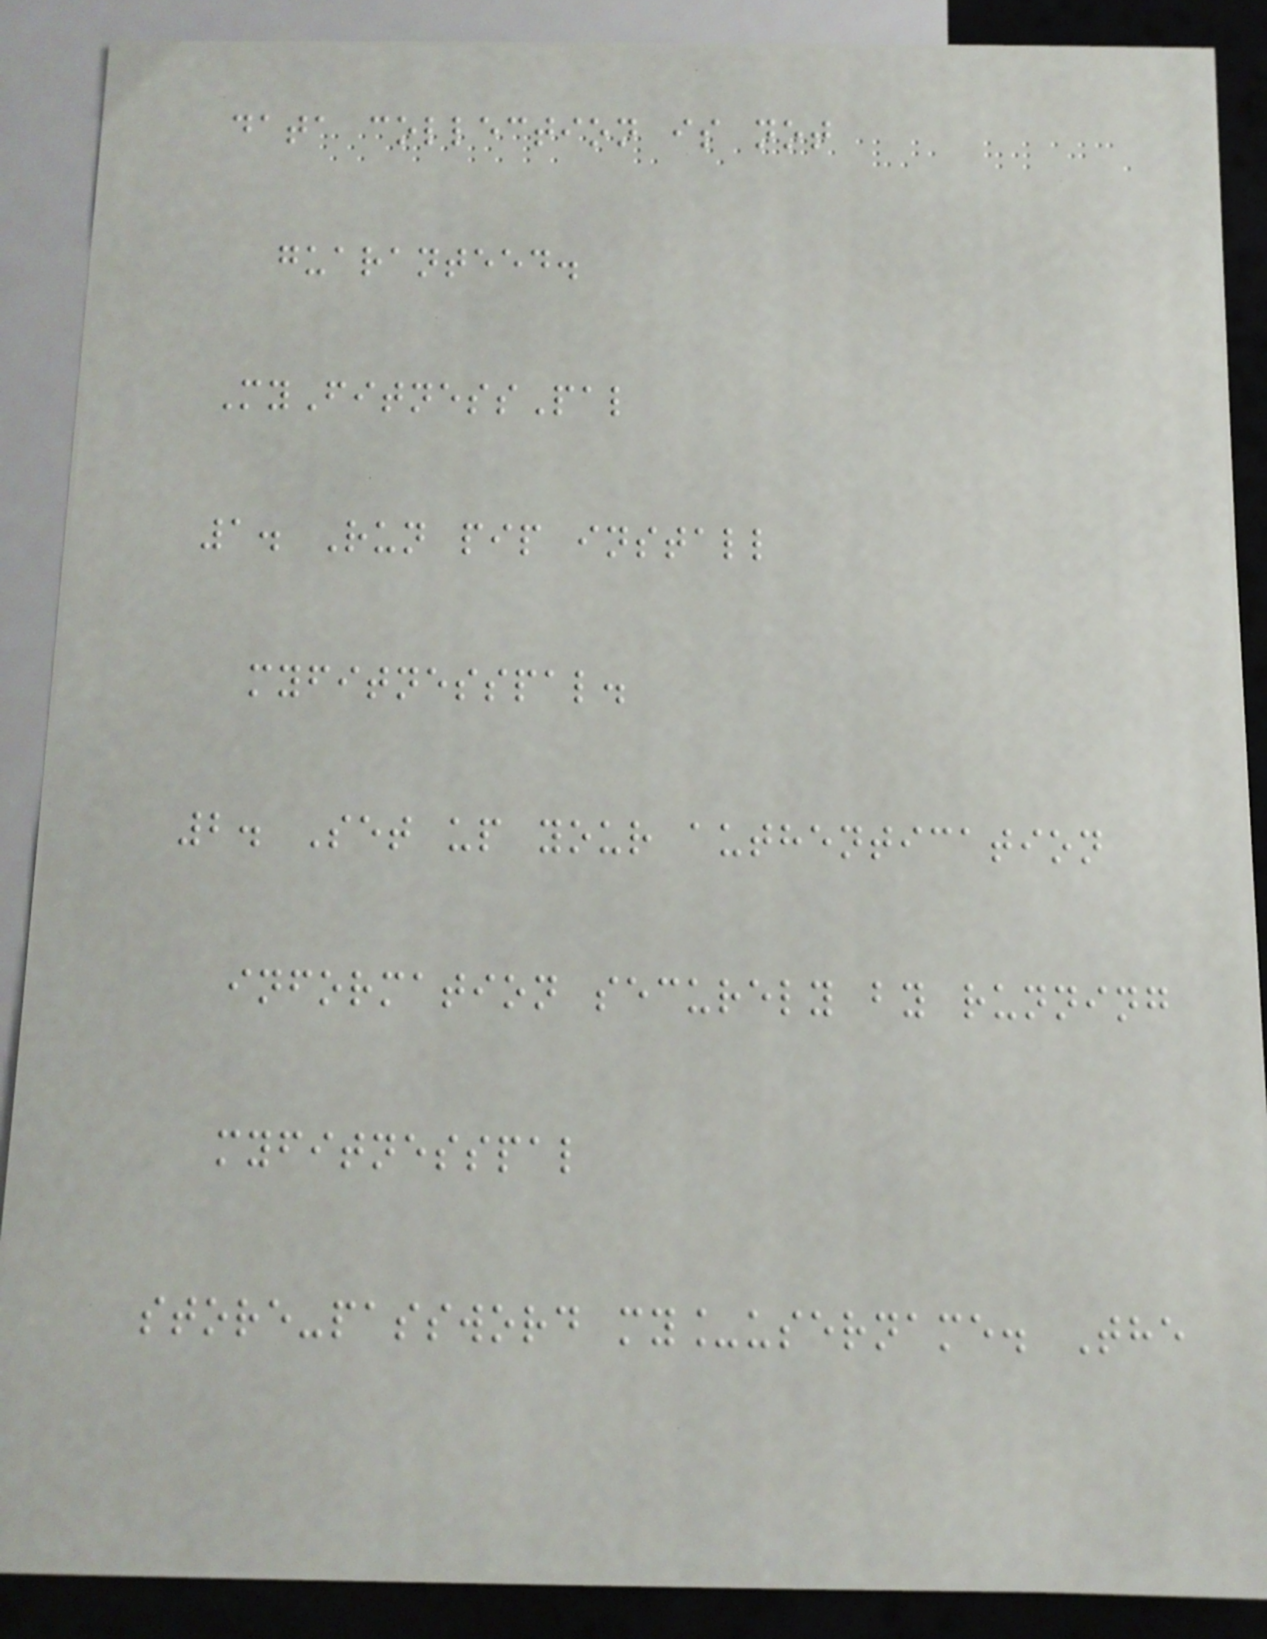data collection is not
guaranteed.
MyFitnessPal
1. Run pip install
myfitnesspal.
2. Set up your authentication
information securely by running
myfitnesspal
store-password my_username. The
